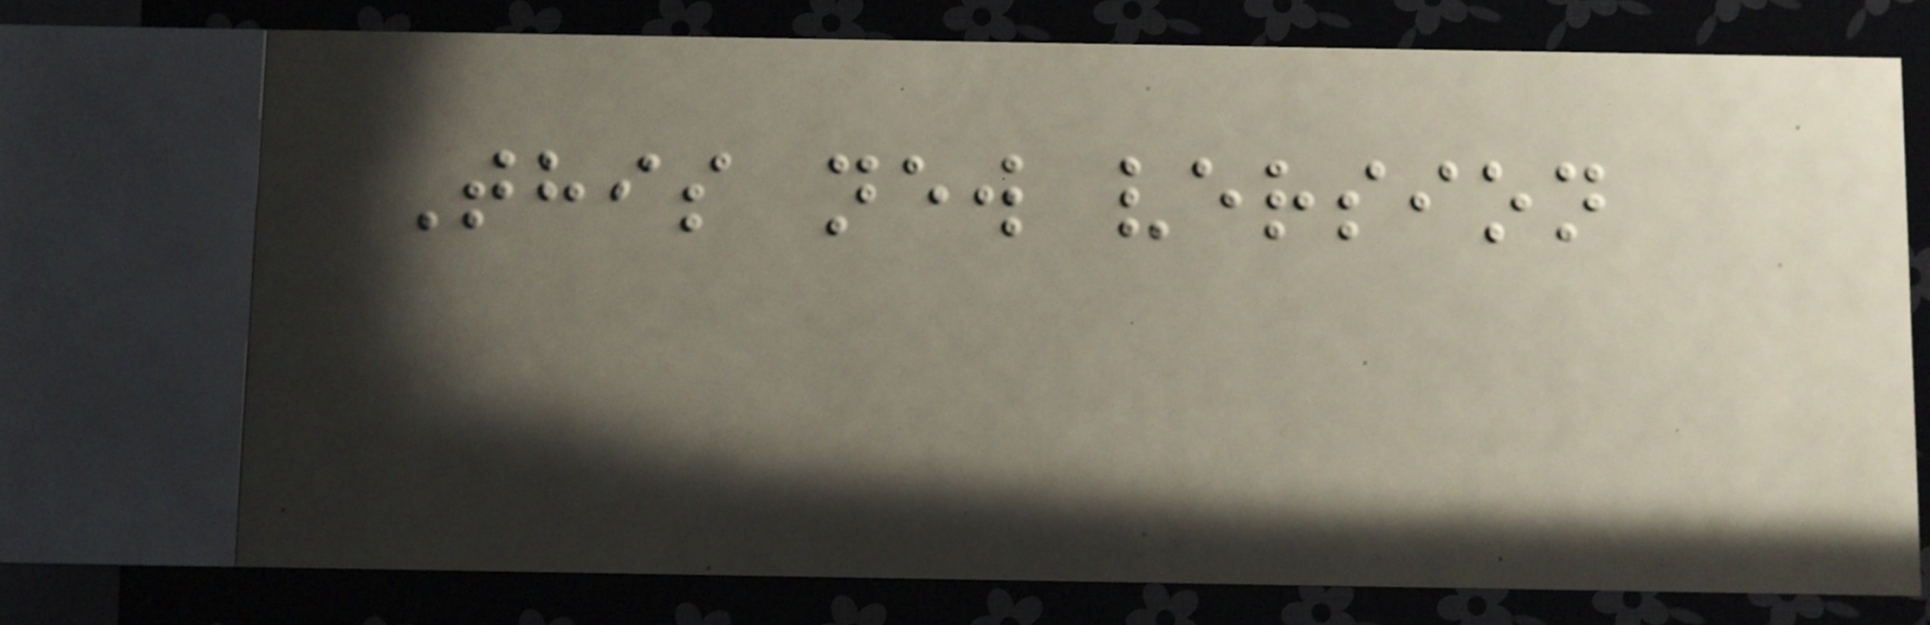This new version
